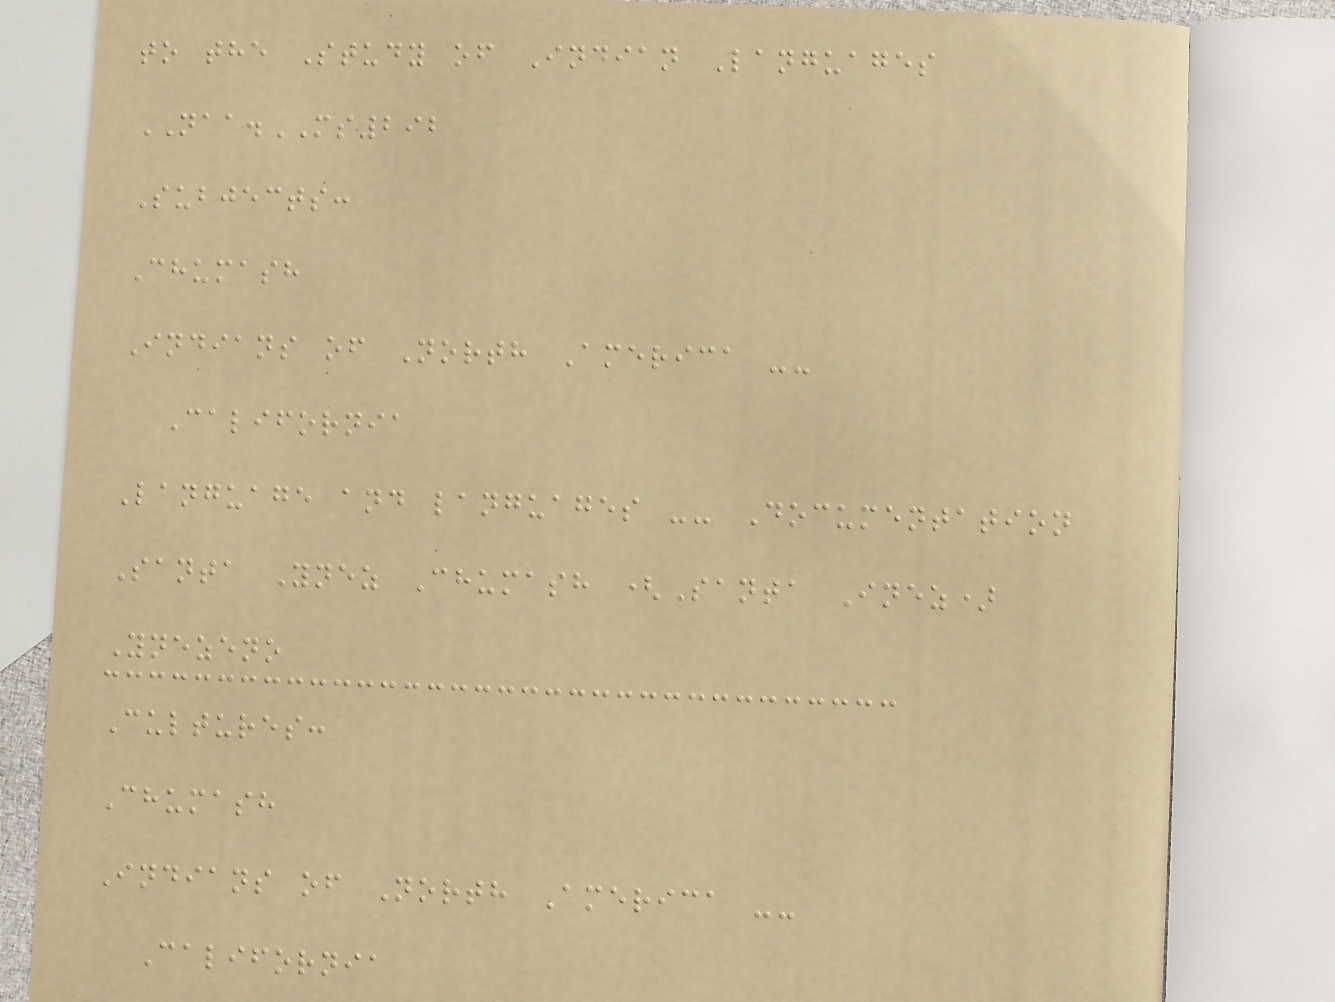to the Study of Indian Languages
NAA.MS292
Subjects:
Chumash
Indians of North America --
California
Language and languages -- Documentation
Santa Ynez Chumash (Santa Inez)
Ynezeno
Cultures:
Chumash
Indians of North America --
California
